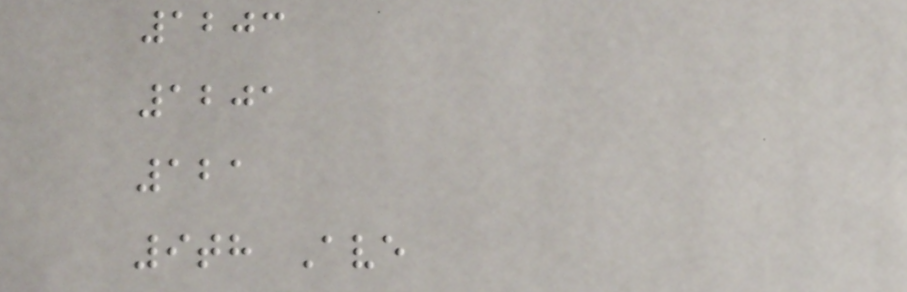1203
1201
121
9th Ave
